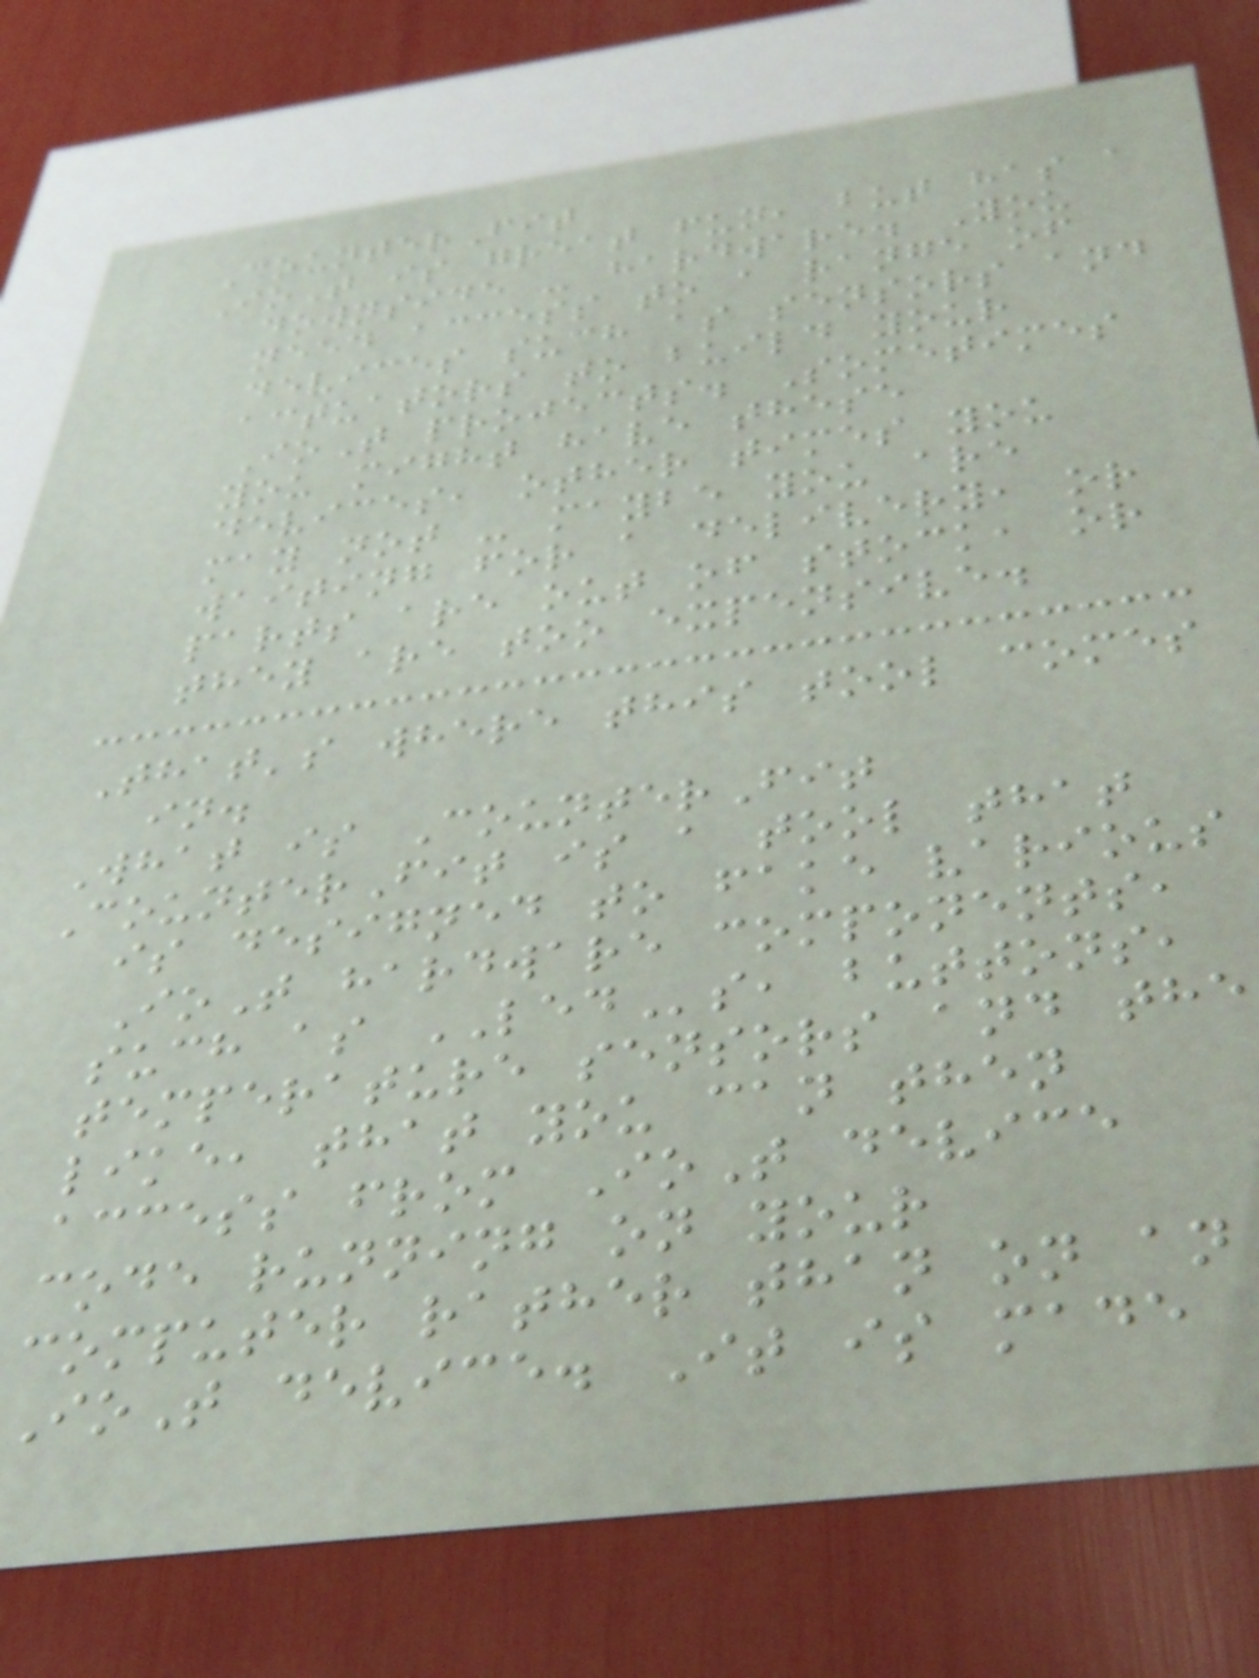CounterFit
IoT is great fun, but has a
downside - hardware. You
need access to a range of
devices such as sensors and
actuators to build your
IoT projects. Sometimes
you might have these
devices, other times you
may not - maybe you are
waiting for a delivery, or
parts are out of stock, or
they are too expensive.
That's where this tool comes
in.
What is CounterFit
CounterFit is a tool that
is designed to fake various
IoT hardware components,
such as LEDs, buttons,
temperature sensors and the
like, that you can then
access from IoT device
code running on your
computer rather than on an
IoT device. It is made
